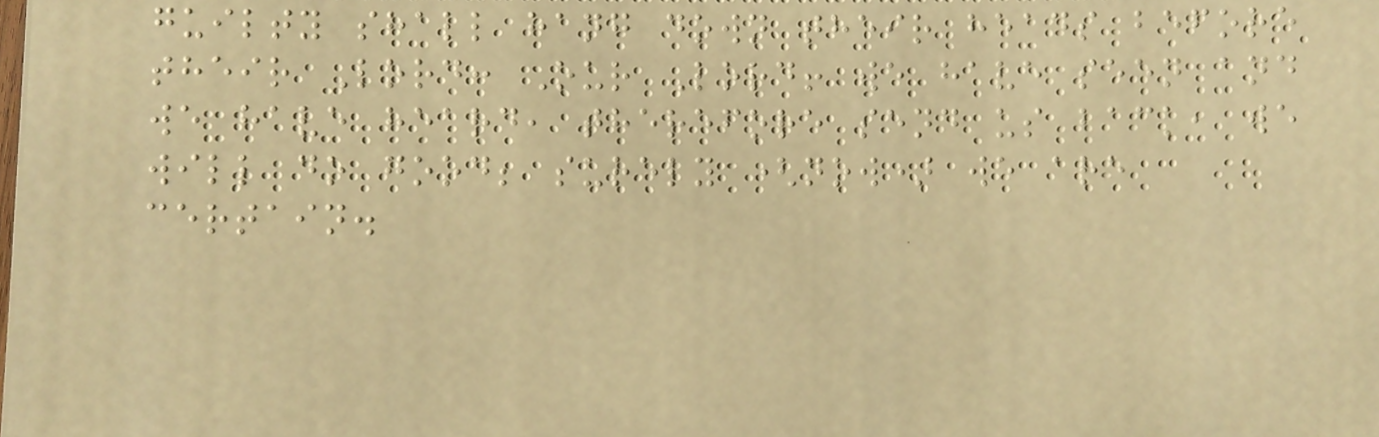guilty shall hang down their heads before
their Lord: Our Lord! we have seen and
we have heard, therefore send us back, we
will do good; surely (now) we are
certain.
